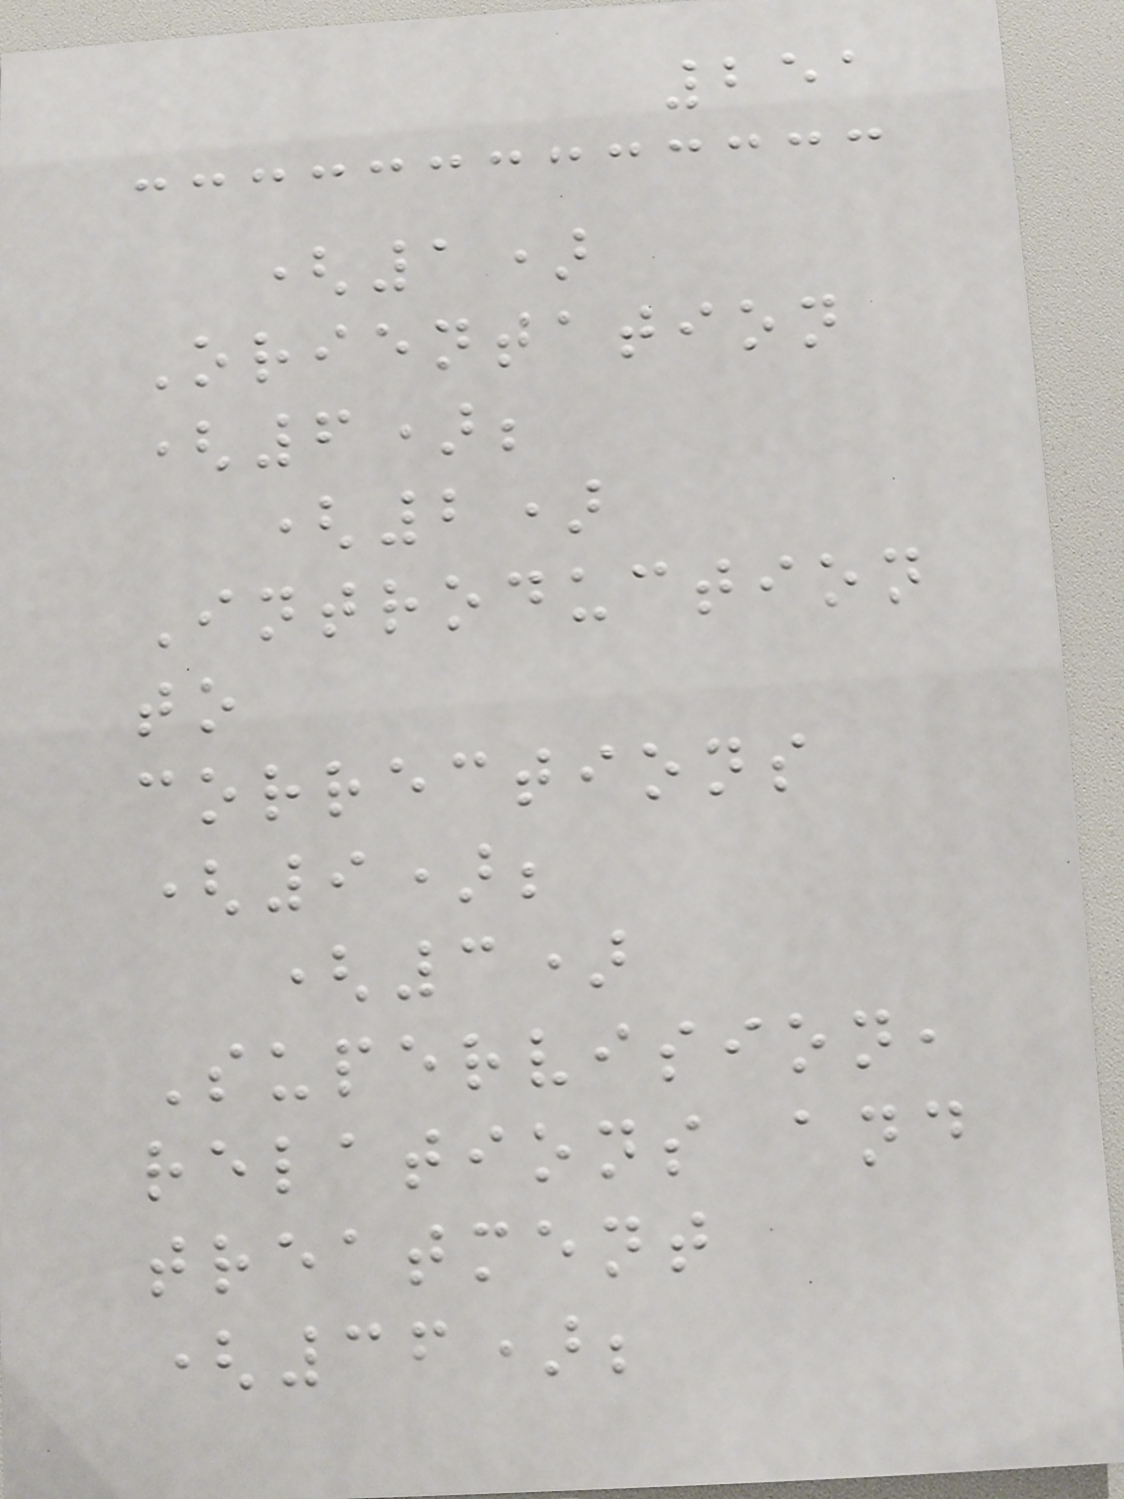251
(1)
Orientation
(6);
(2)
Introduction
to
corrections
(9);
(3)
Supervision,
relations and
treatment
(36);
